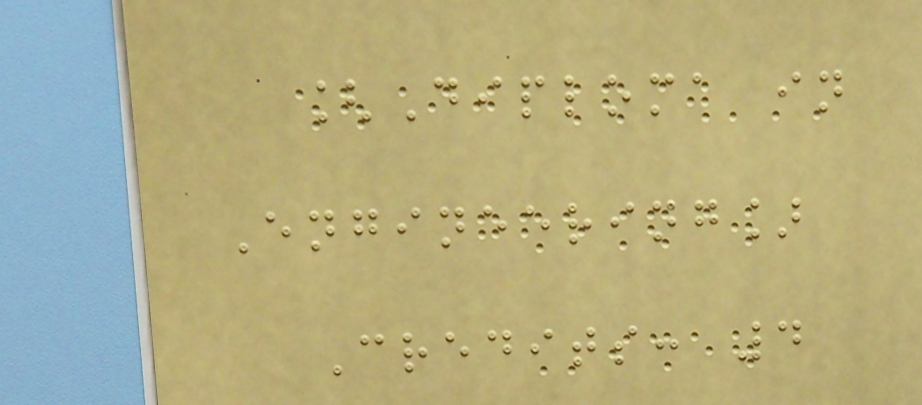[Diploma in
Engineering]
Credits: 4
